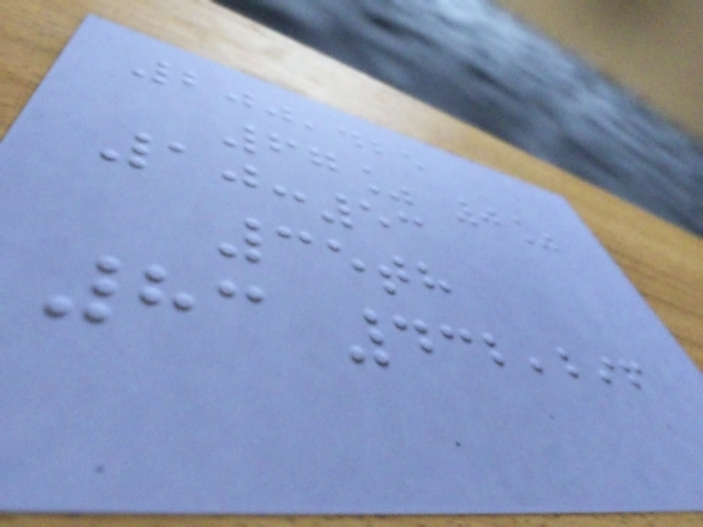200,425
67% 0%
10:53
35th
83 432,296
